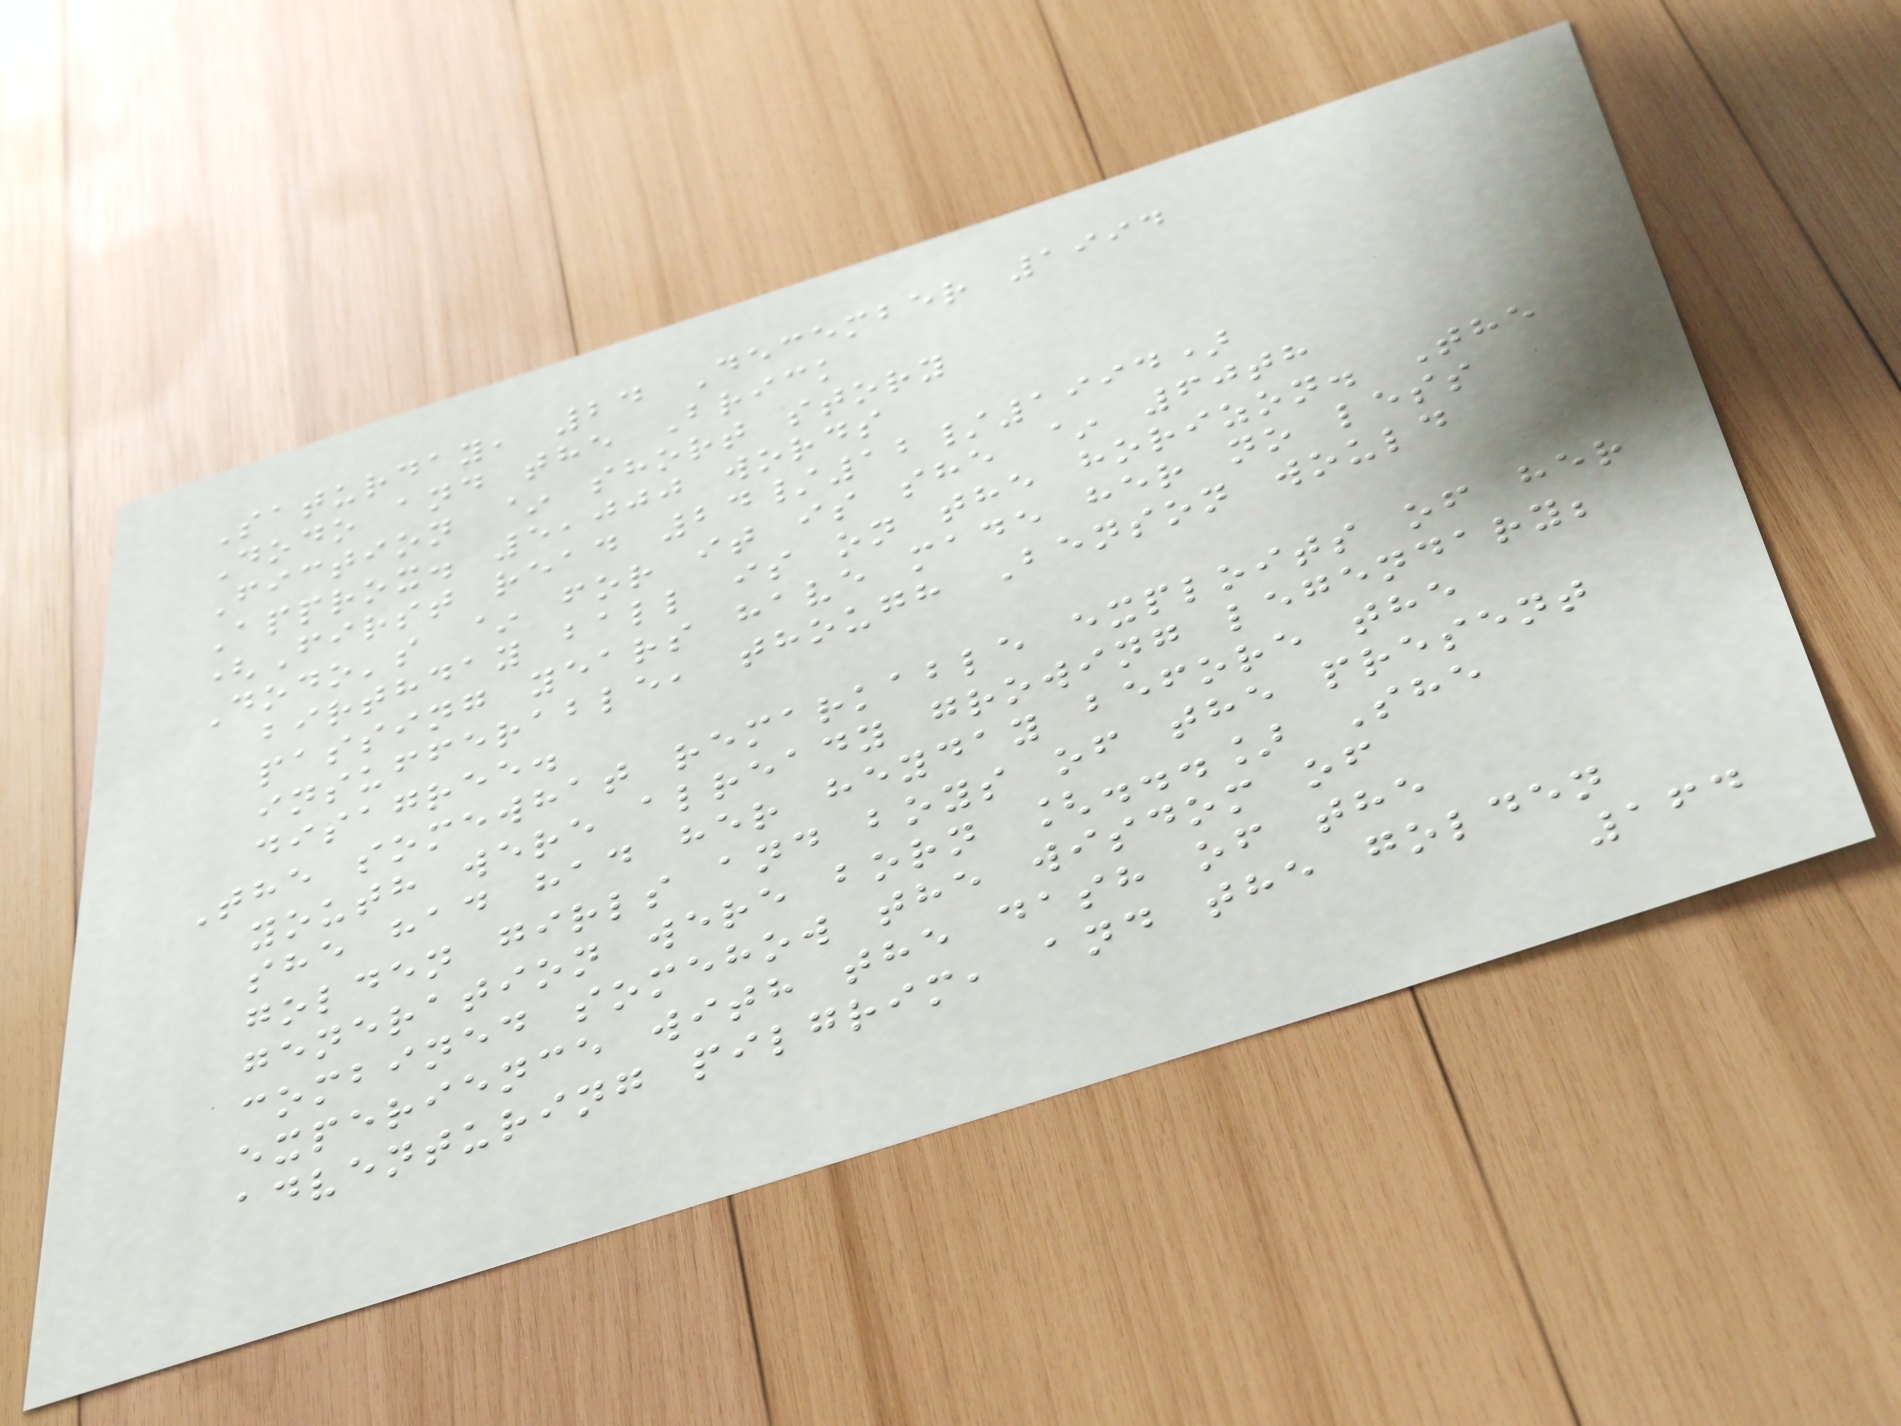Saturday, 24 December 1994
Dodo and the Brick
Fiction ~ short story
Approx. 5,000 words
(First read 24/12/1994)
Dodo's ~ for it is she ~ 60th
birthday ball is on the horizon. The
passing years have made her no less
insufferable, though Benson would
disagree.
The somewhat remarkable exploits of her
youth were already growing legendary;
she had had her heyday before the
golden girls and boys of the present
generation were born [...] She
combined somehow the wisdom of
experience with the dash of the
adventuring pilgrim, and the golden
164
